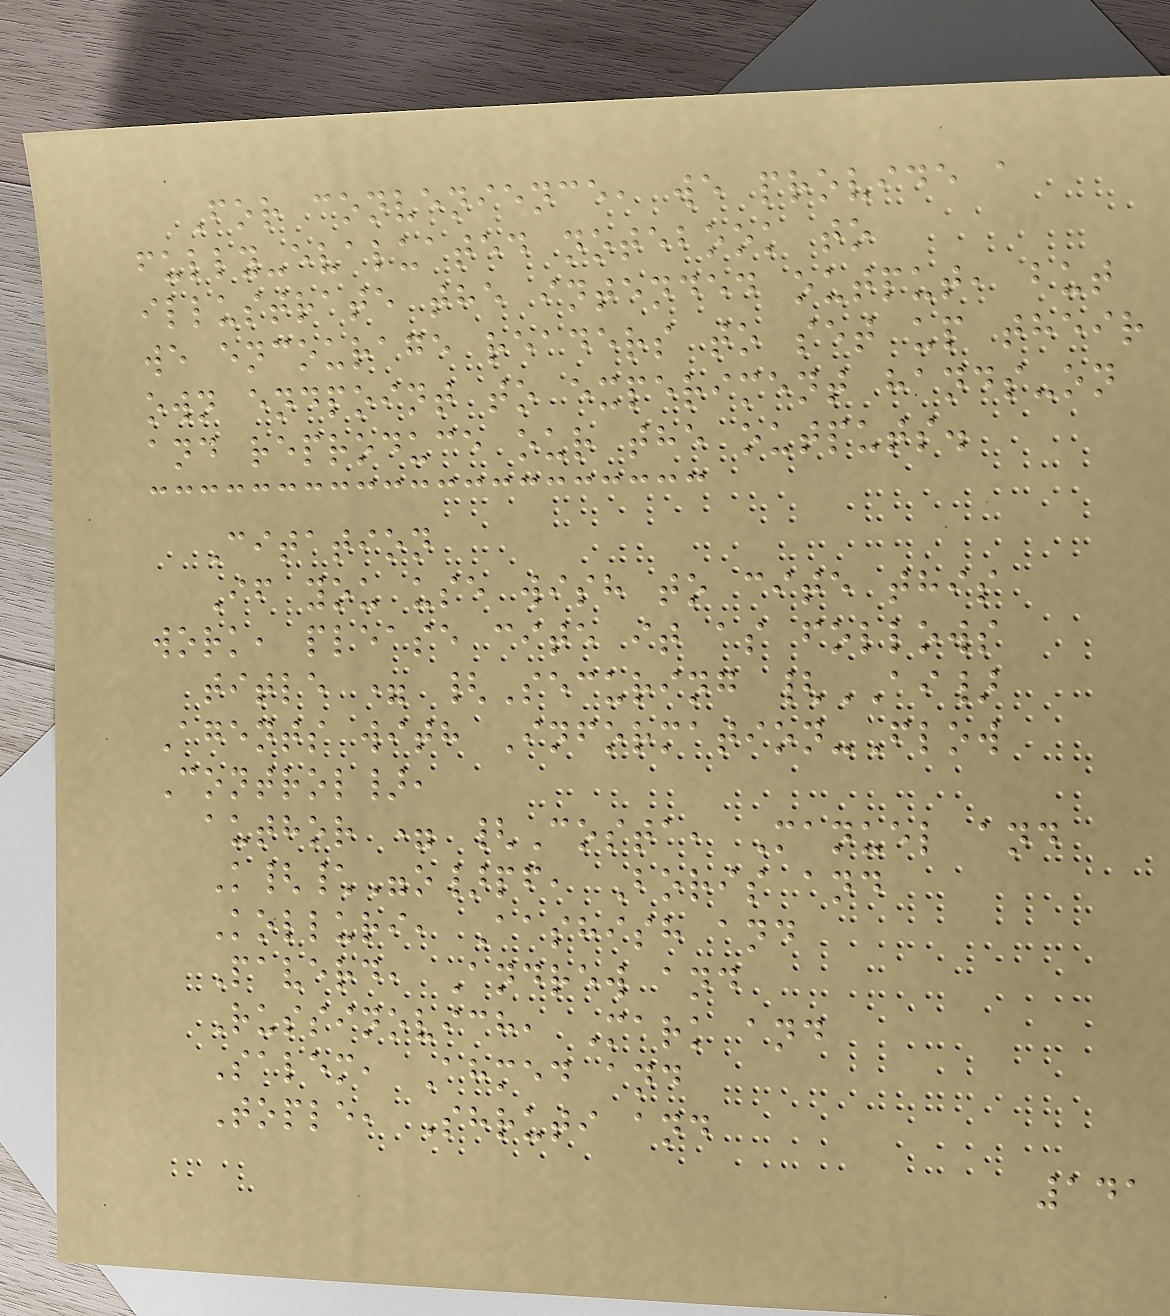For convenience, we provide a
fully-evaluated notebook to
illustrate the intended output, but
we encourage readers to set up their
own endpoint to experiment hands-on
and reproduce our the outputs.
Citation
If you use wish to cite this
work, please cite it as follows
title = {Securing {AI}
Agents with Information-Flow
Control},
author = {Costa, Manuel and
K{\"o}pf, Boris and
Kolluri, Aashish and
Paverd, Andrew and
Russinovich, Mark and
Salem, Ahmed and
Tople, Shruti and
141
